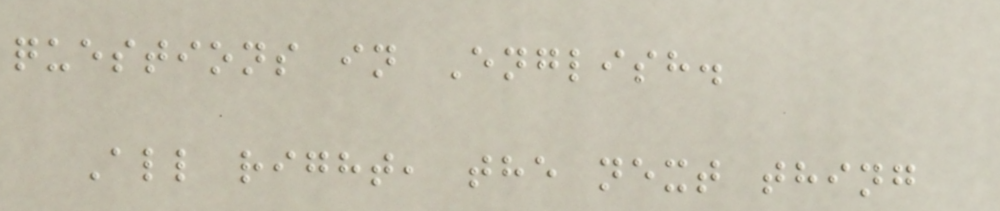questions in English.
All right, the next thing
